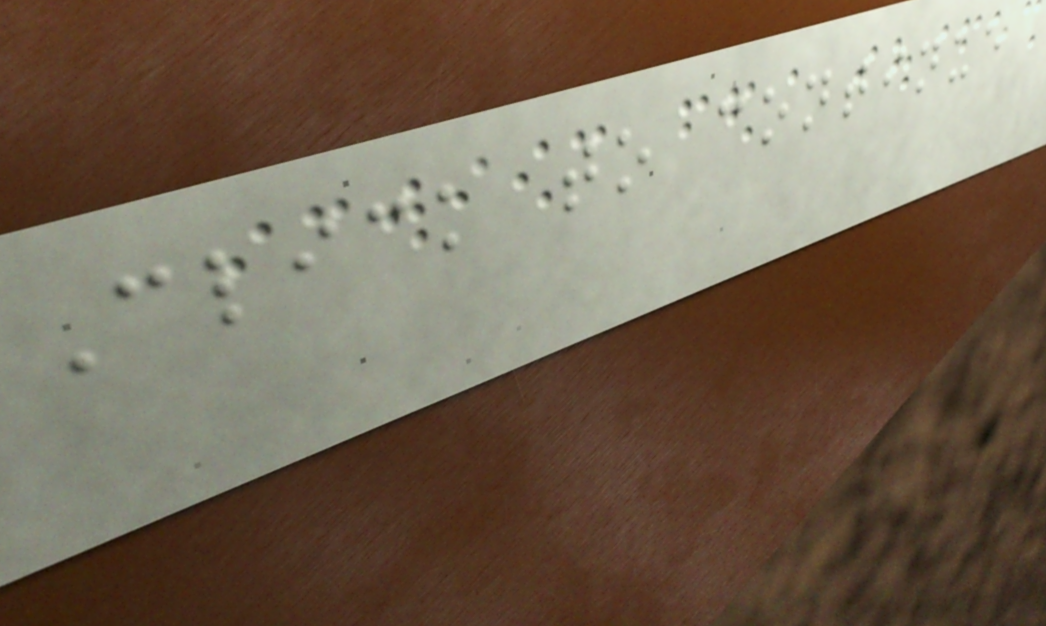Click to continue
